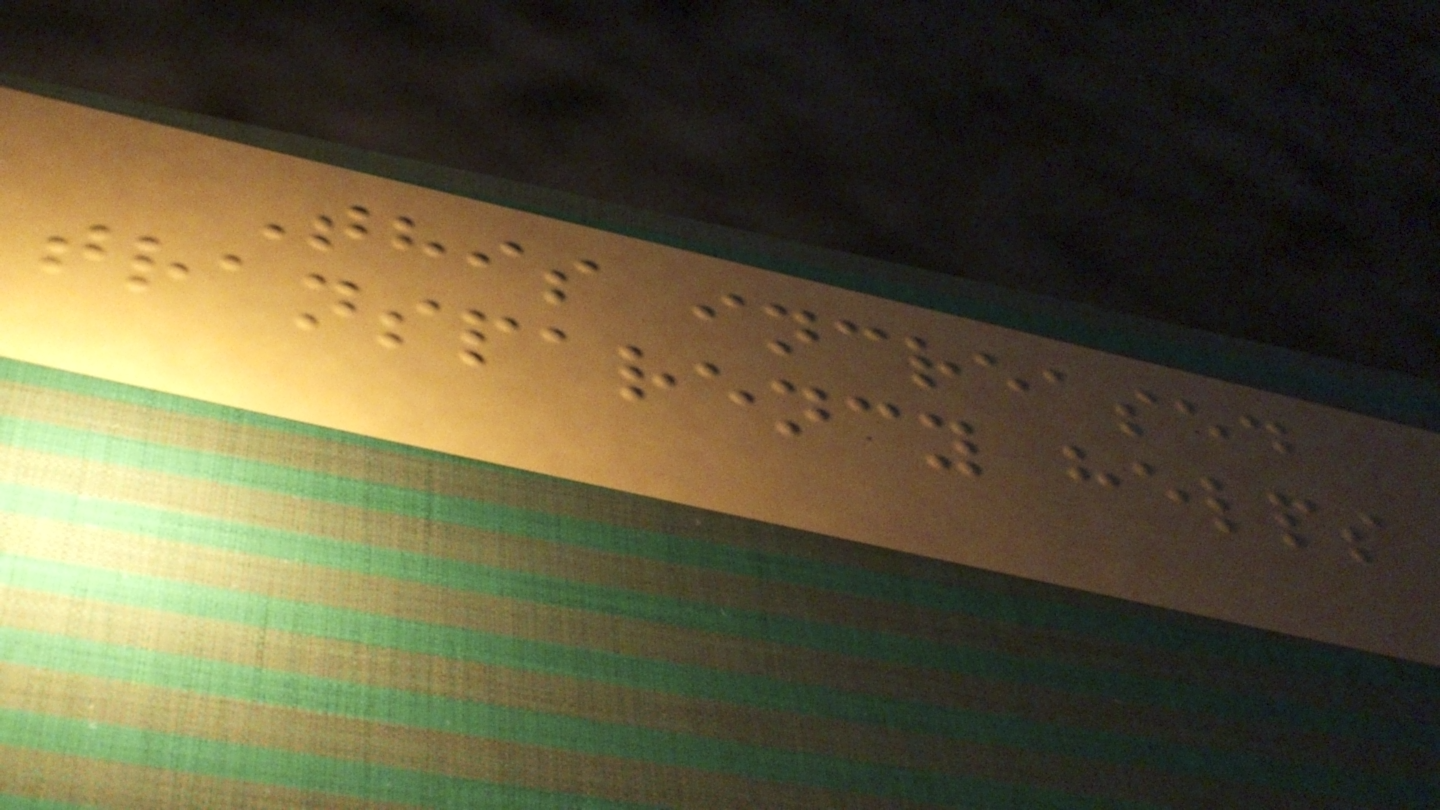This increased
transparency helps
